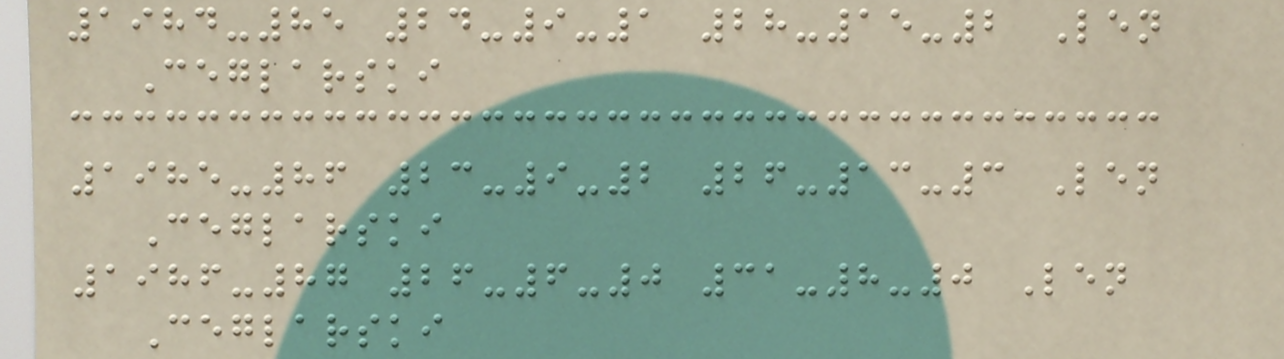1984-85 24-9-1 28-15-2 Len
Ceglarski
1985-86 23-9-2 26-13-3 Len
Ceglarski
1986-87 26-6-0 31-8-0 Len
Ceglarski
